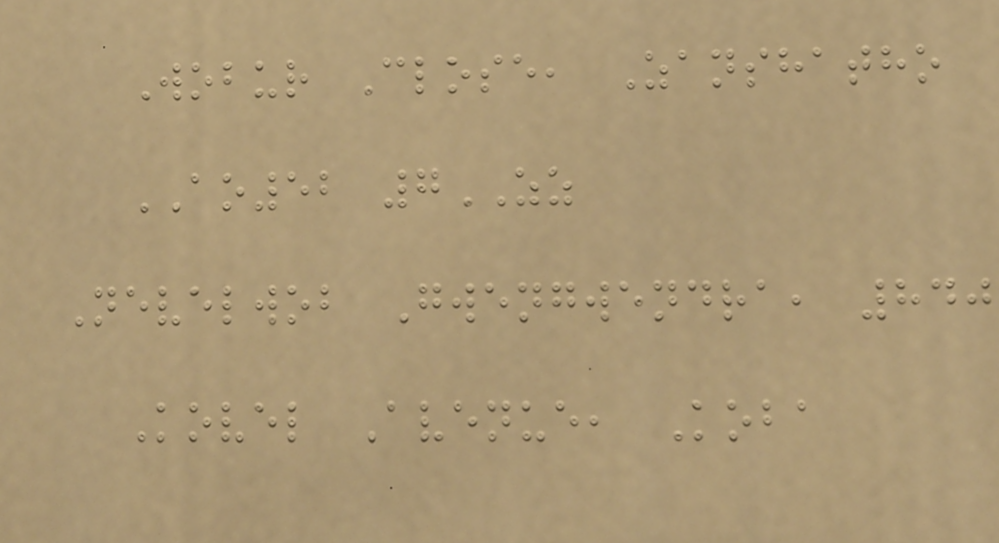Wobur Close, Zanshatho
AO52 7ZZ
Nevelwob Gwengwendra, 840
Kovel Avenue, Koba
